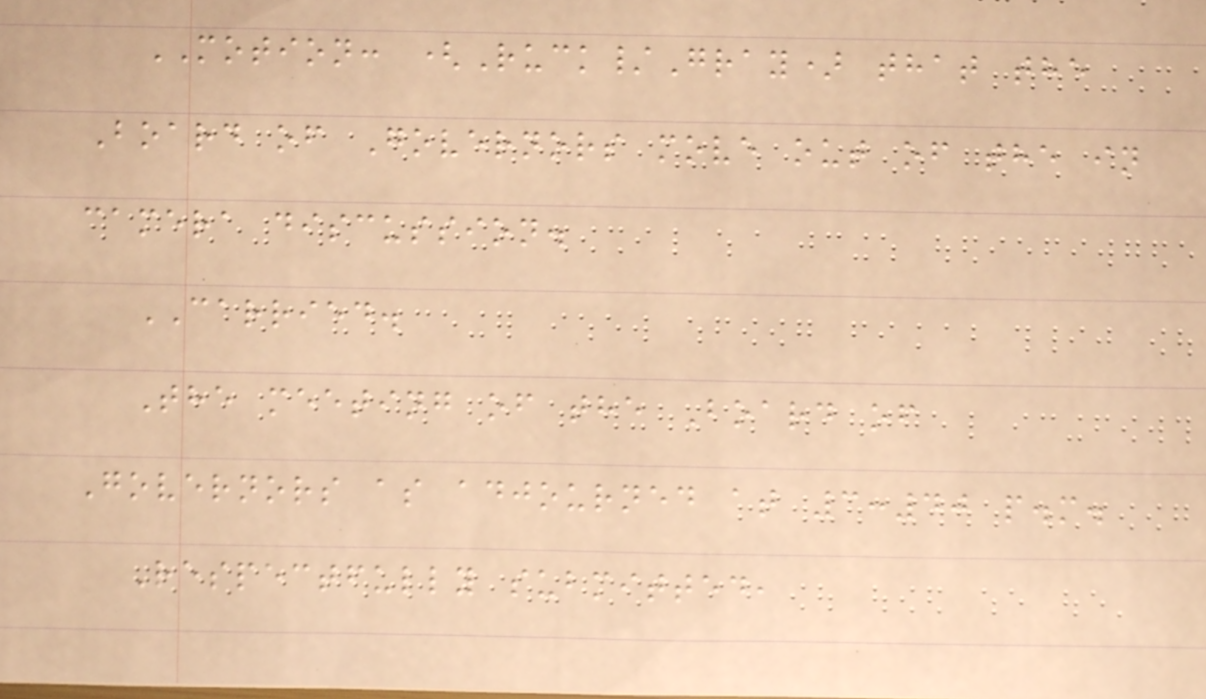MOTION: (Ruck/Gray) that the
Board of Governors move out of the in
camera discussion.
CARRIED.
The meeting of the Board of
Governors as adjourned at 3:40 p.m.
Respectfully submitted,
